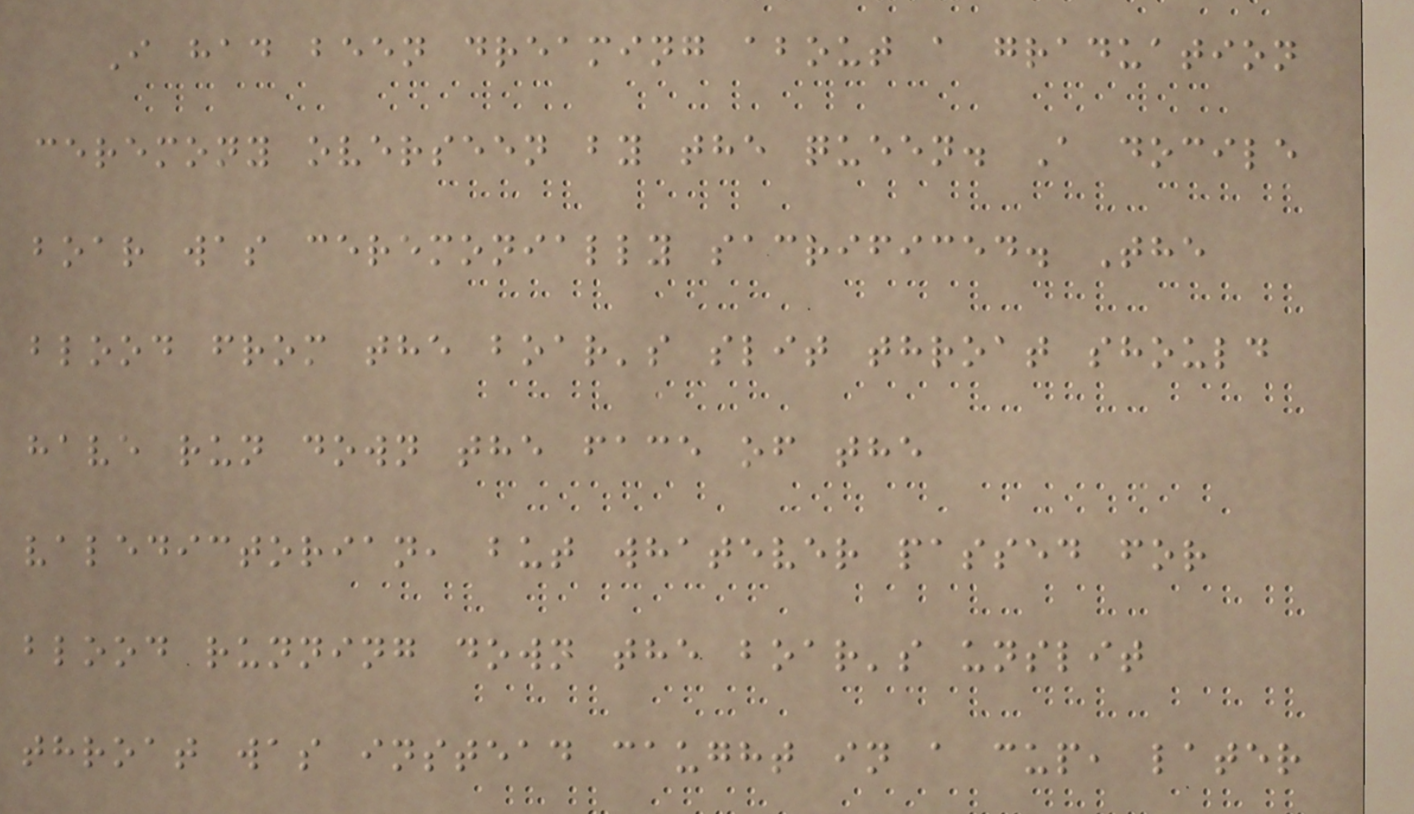I had been dreaming about a graduation
ceremony overseen by the queen. A docile
boar was ceremonially sacrificed. The
blood from the boar's slit throat should
have run down the face of the
valedictorian, but whatever passed for
blood running down the boar's unslit
throat was instead caught in a cup, later
